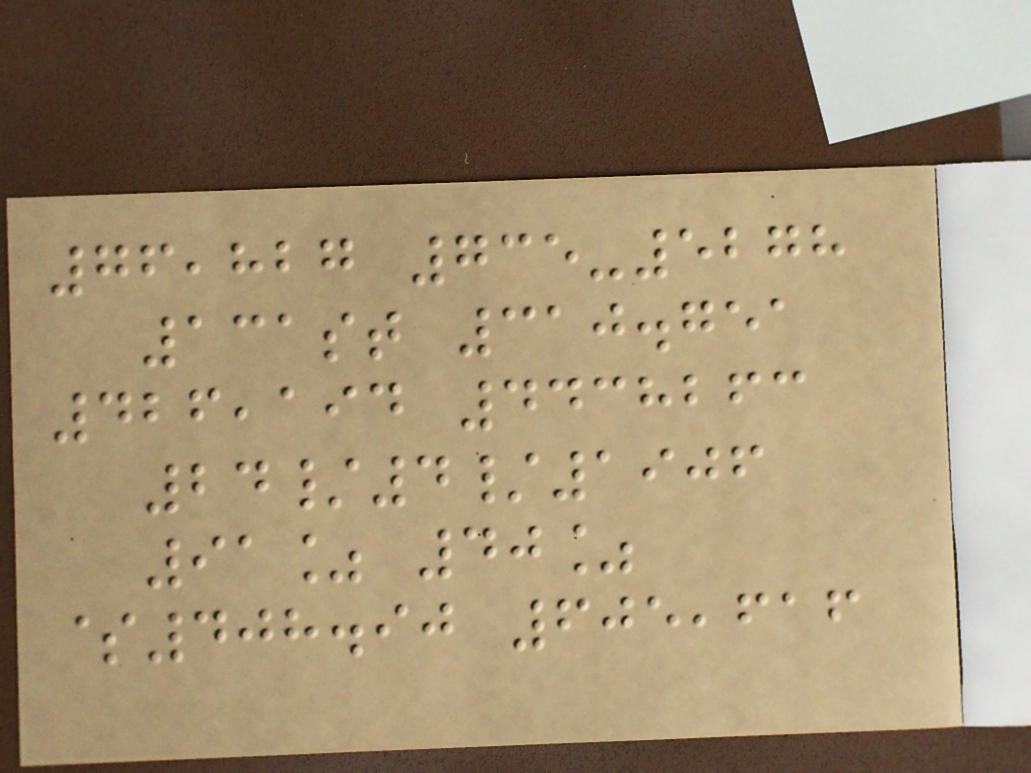76,827 735-5278
131st 310.751
426,194 4438263
24/4/1906
91% 40%
$408.90 605,616
